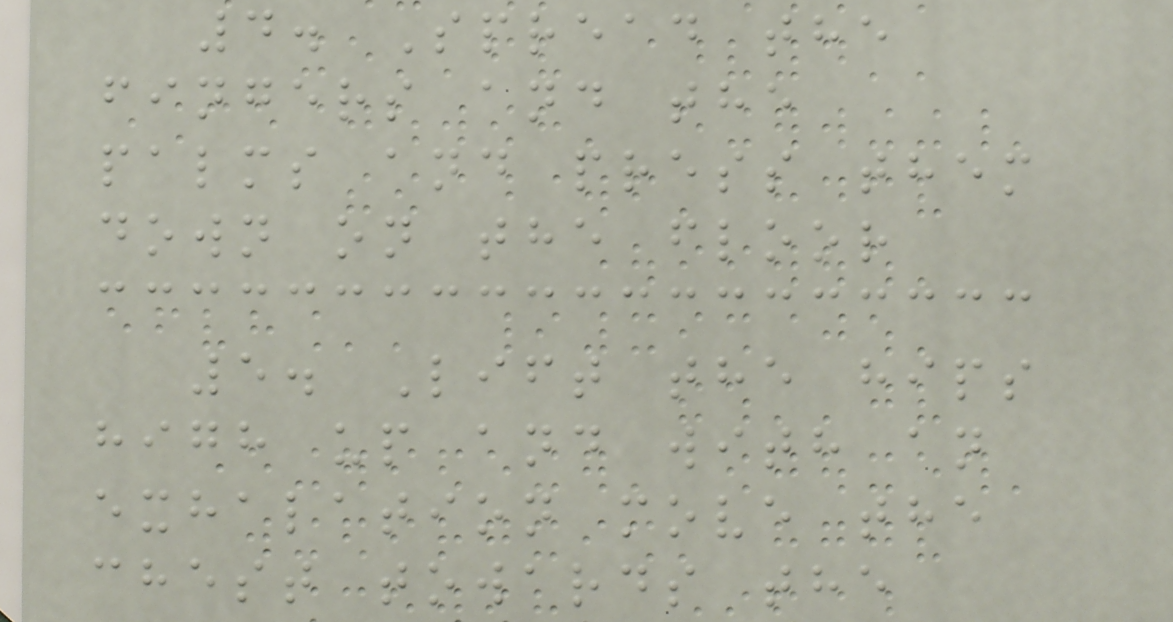4. Spread the
fingers and the
palms and press them
down on the floor
5. Lift the hips
high up and with an
exhalation move the
chest towards the
